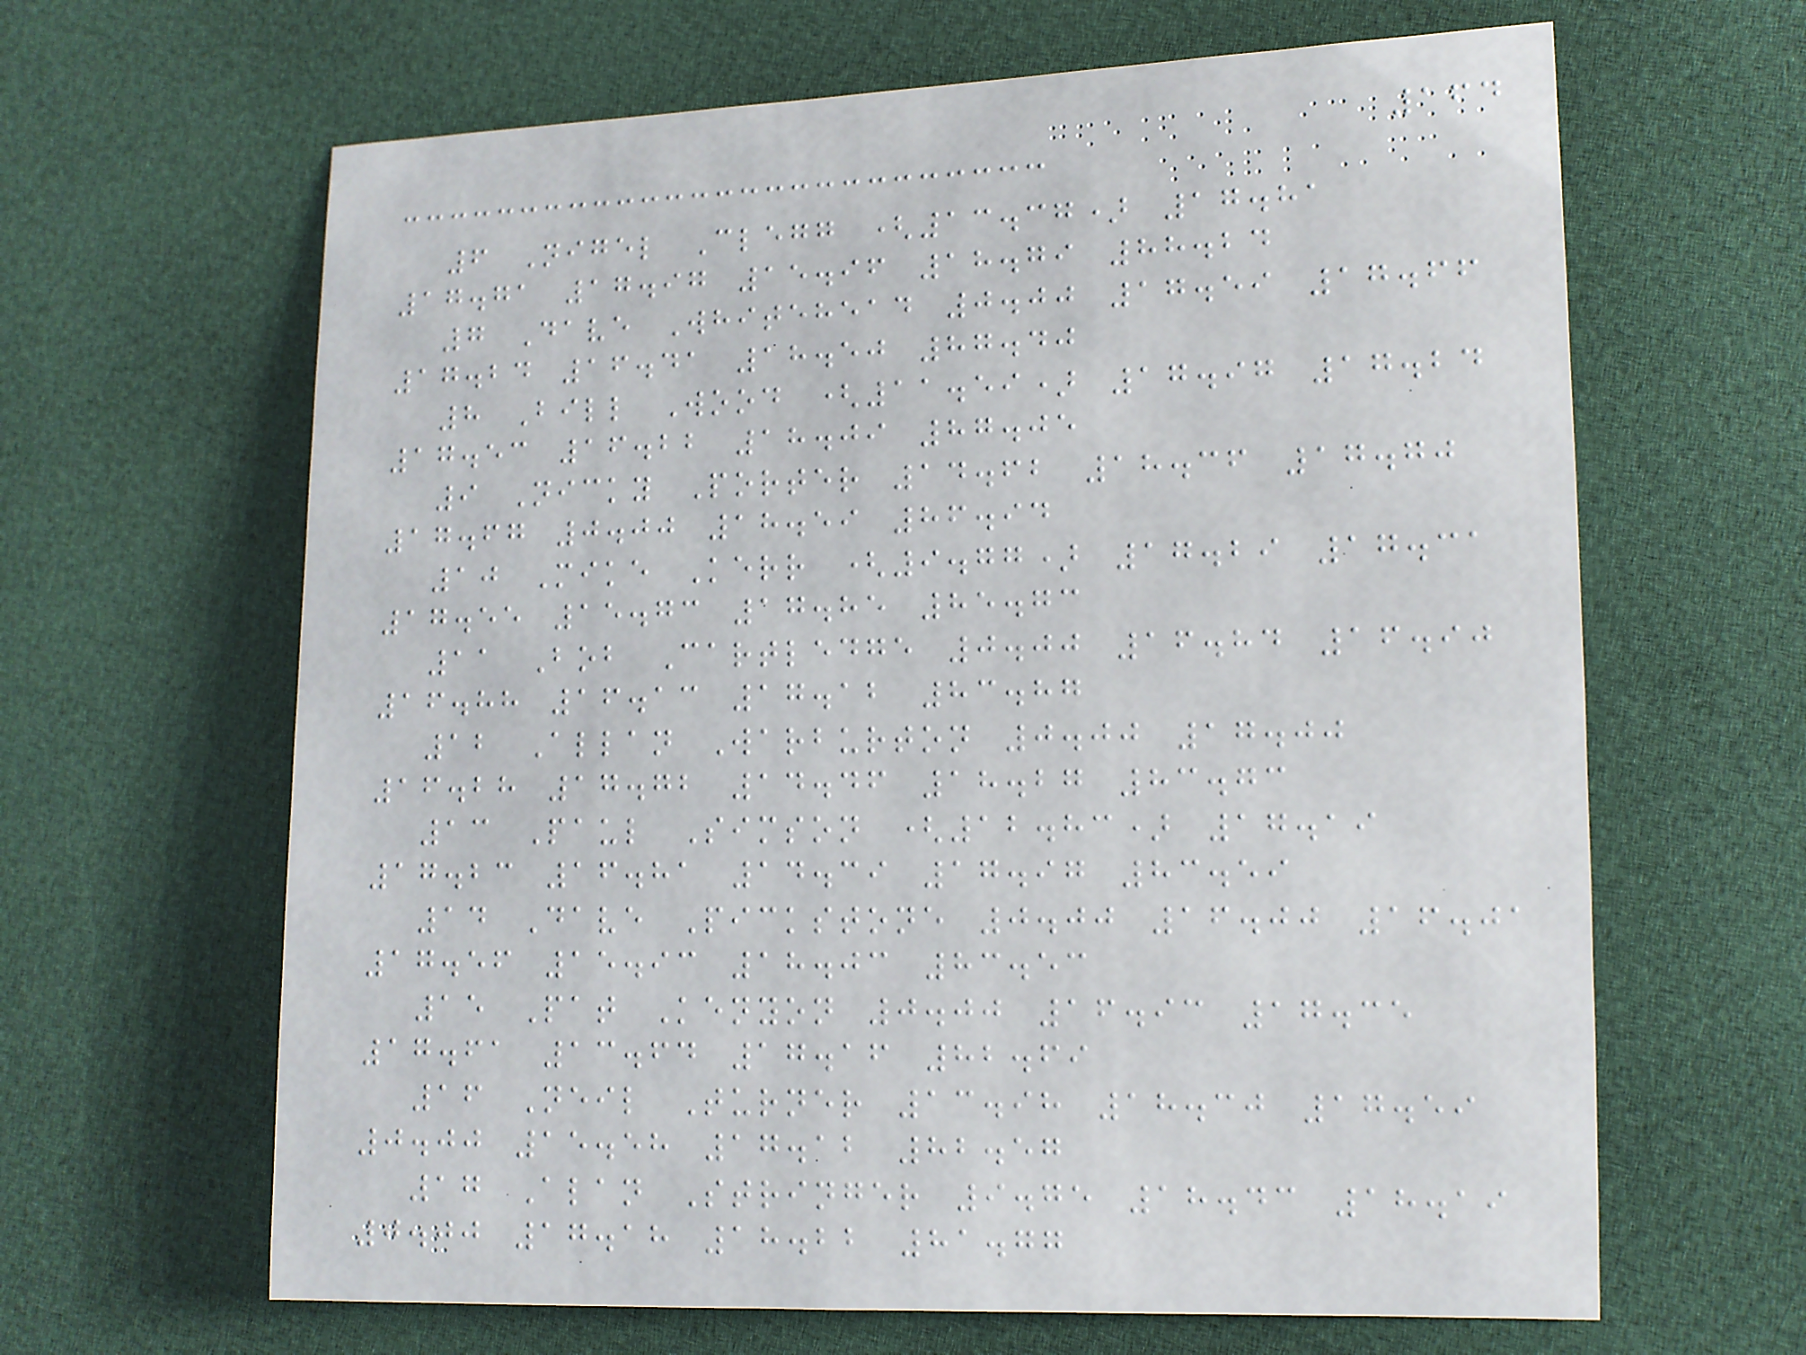164
6 Nigel Clegg (13.37) 17.81
17.71 17.97 15.96 18.79 88.24
7 Dave Whitehead 0.00 17.59 17.66
17.24 16.41 18.50 87.40
8 Bill Wood (11.59) 17.97 17.24
17.53 16.22 18.09 87.05
9 Nicky Porter 14.62 18.36 17.70
17.67 0.00 18.59 86.94
10 Mike Kerr (9.77) 17.29 17.31
17.55 15.73 17.85 85.73
11 Bob Cartledge 0.00 16.84 16.90
16.88 16.13 17.12 83.87
12 Allan Warburton 0.00 17.00
16.28 17.72 14.46 18.27 83.73
13 Paul Simson (12.83) 17.19
17.23 16.81 14.39 17.97 83.59
14 Dave Pickstone 0.00 16.00 16.01
17.56 15.93 18.03 83.53
15 Pat Kenyon 0.00 16.93 17.35
17.61 13.64 17.16 82.69
16 Neil Turner 13.98 18.30 17.59
0.00 15.58 17.12 82.57
17 Alan Stringer 9.75 18.43 18.19
0.00 17.18 18.22 81.77
